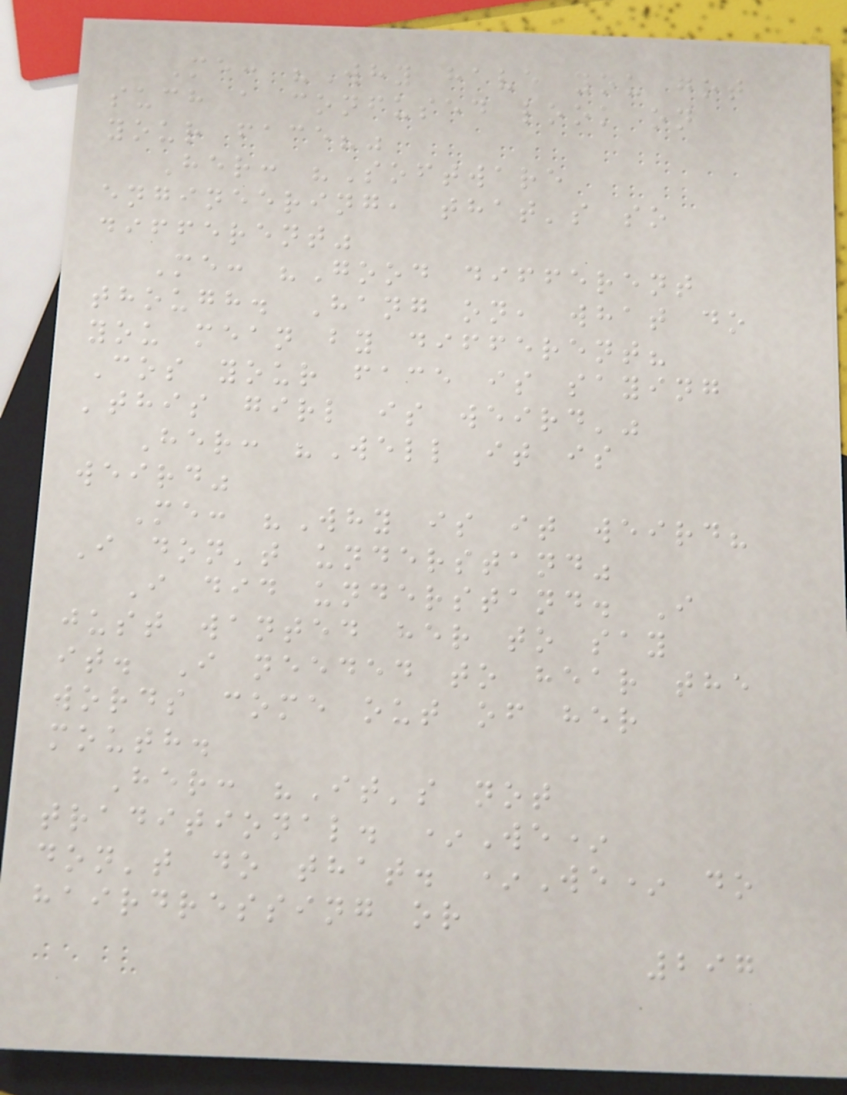Me: "Why have you got
such a confused look on
your face?"
Her: "Software
engineering, that's so
different"
Me: "Good different
though. Hang on, what do
you mean by different?
Cos your face is saying
'this girl is weird'"
Her: "Well it is
weird"
Me: "Why is it weird?
I don't understand"
I did understand. I
just wanted her to say
it. I needed to hear the
words come out of her
mouth.
Her: "It's not
traditional. *We*
don't do that. *We* do
hairdressing or
297
